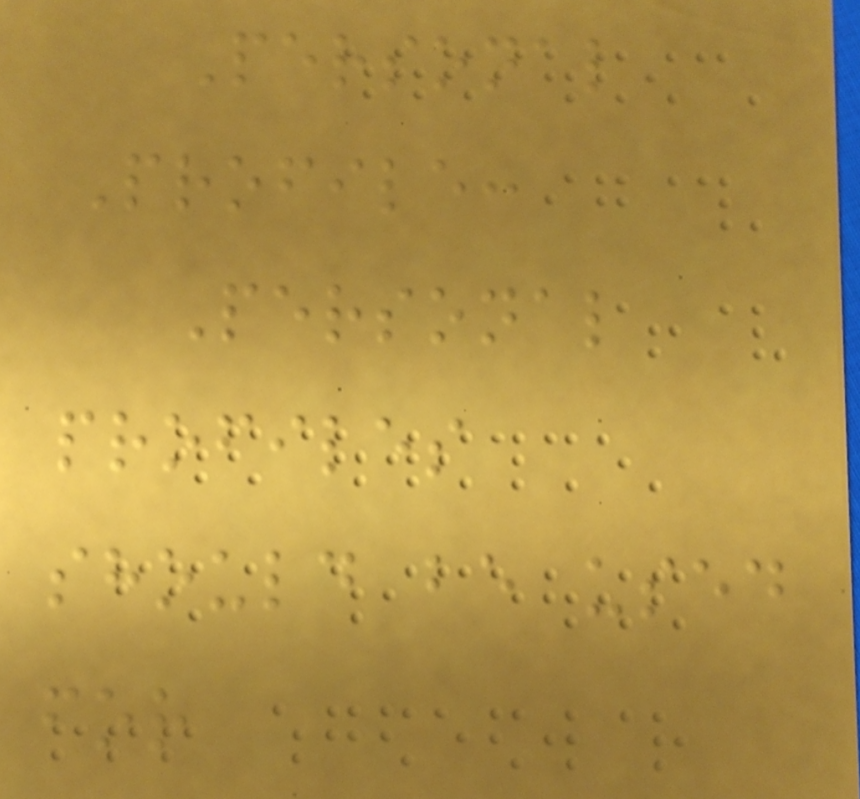Personal
Profile:
Personal
profiles
should be used
for
